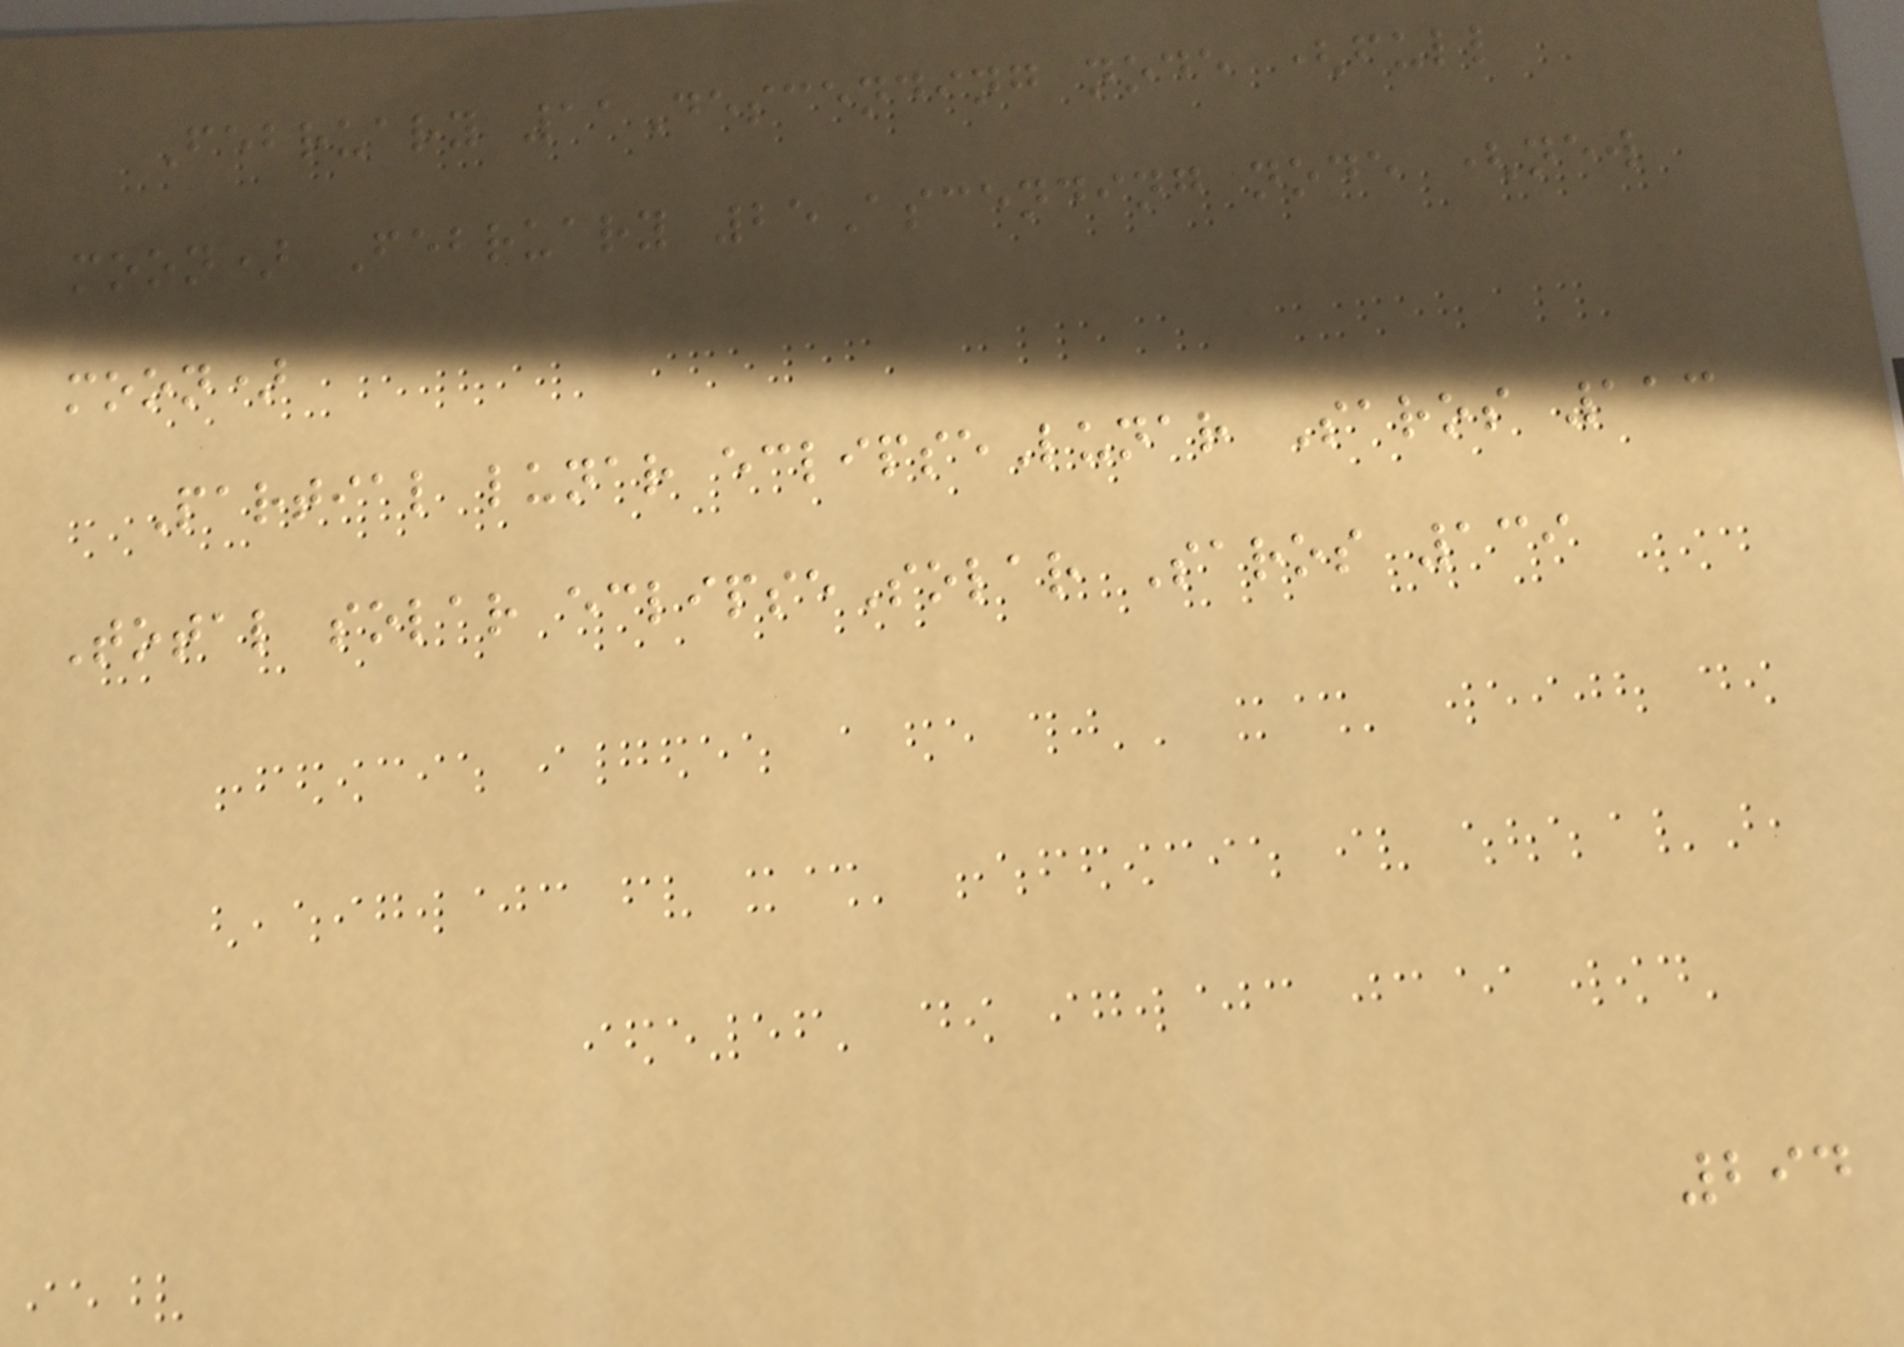February 11Descending node (full
moon) February 25Ascending node (new
moon)
Partial lunar eclipseLunar Saros 113
Total solar eclipseSolar Saros 139
294
